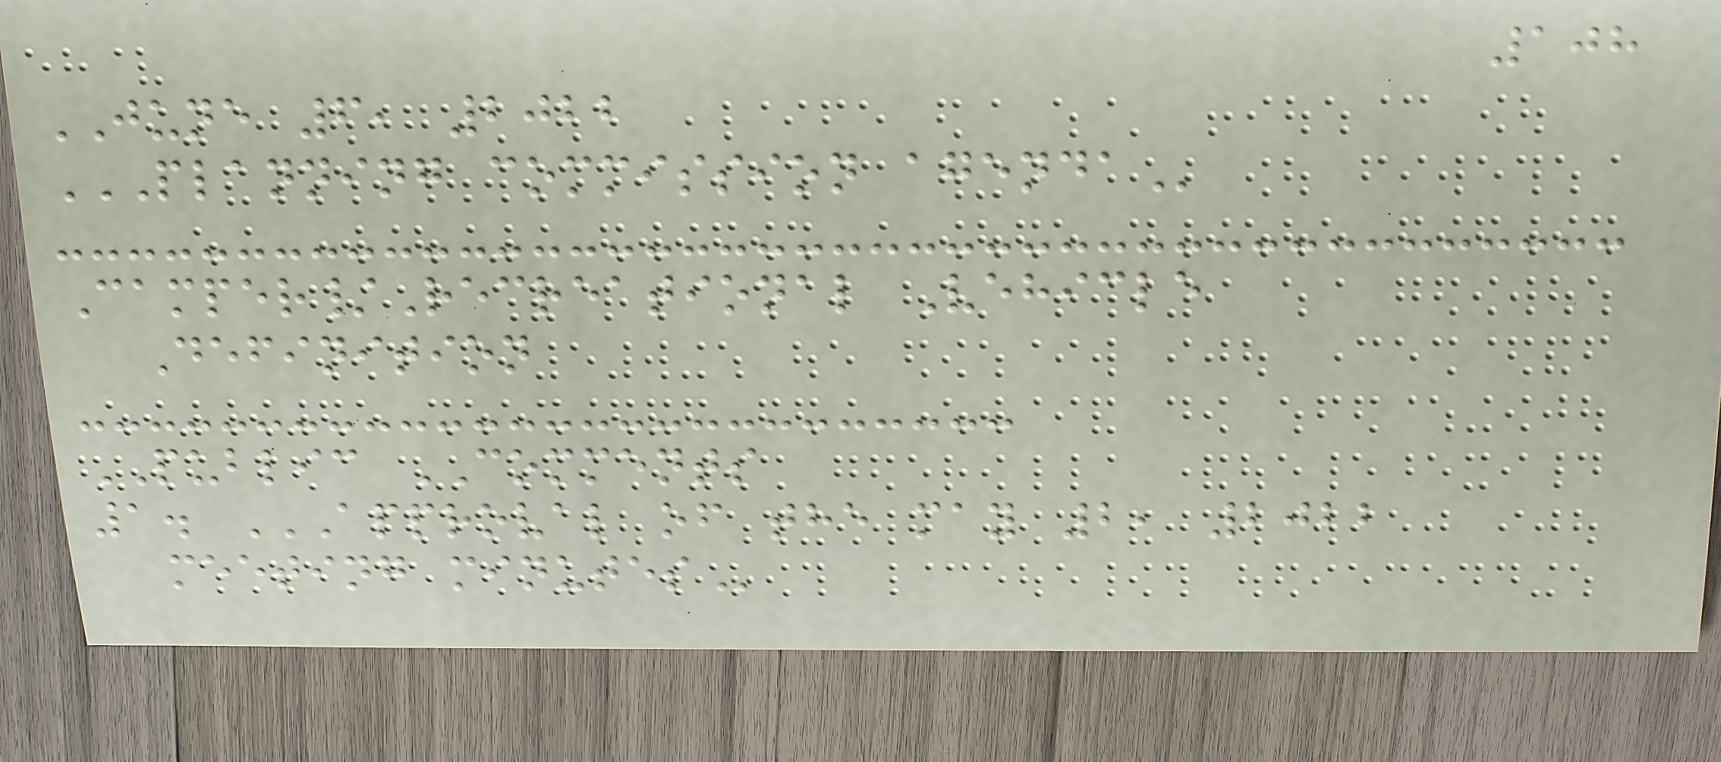108
JUNE 6, 2022
PLANNING COMMISSION AGENDA
Camper/Recreational Vehicle
Definition
PUBLIC COMMENTS
1. APPROVAL OF THE MAY 2, 2022
MEETING MINUTES
